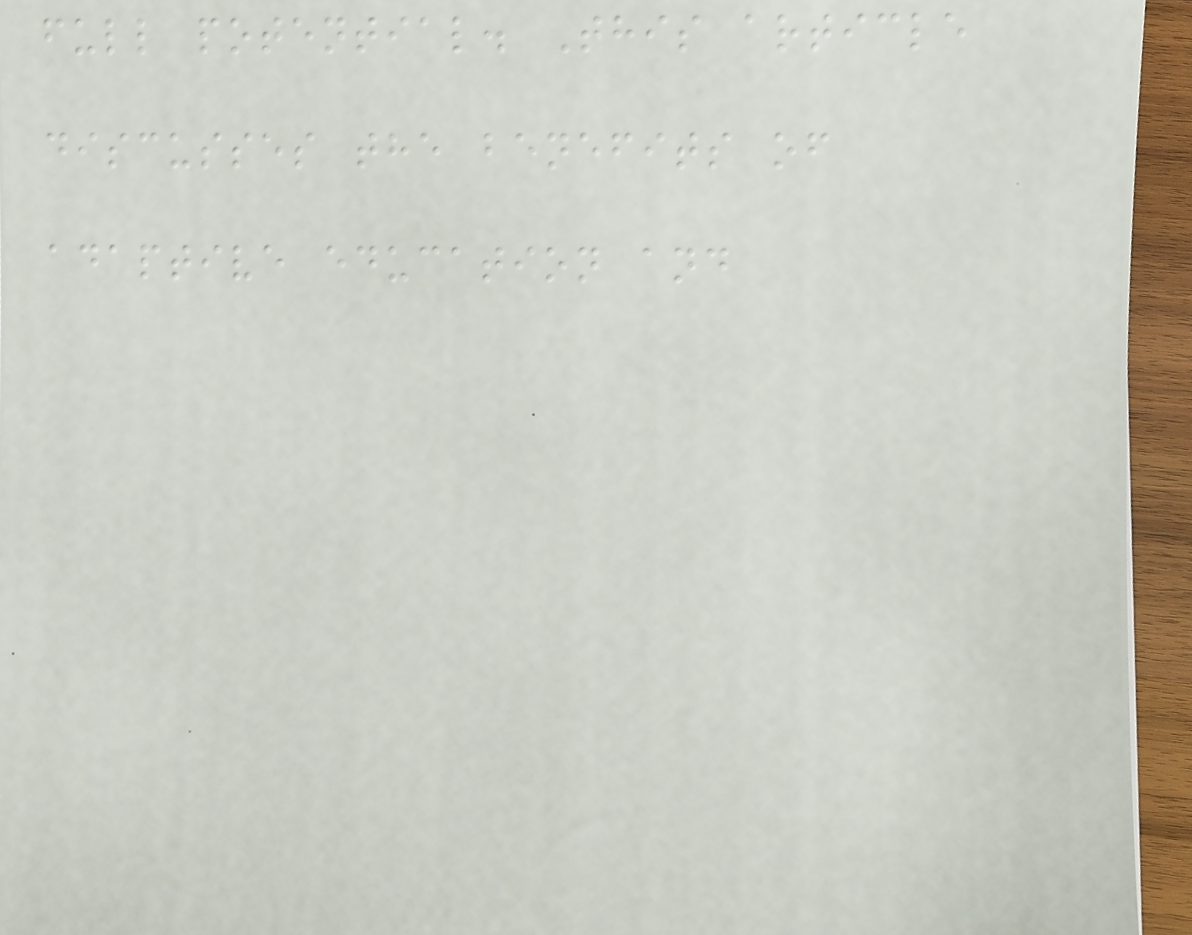full potential. This article
discusses the benefits of
adaptive education and
